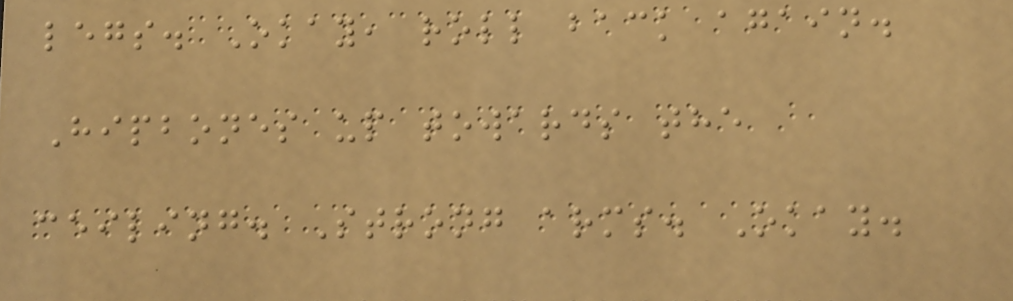legs. Okay, roll back again.
Hipbones up towards the
ceiling. Strong arms. Okay.
